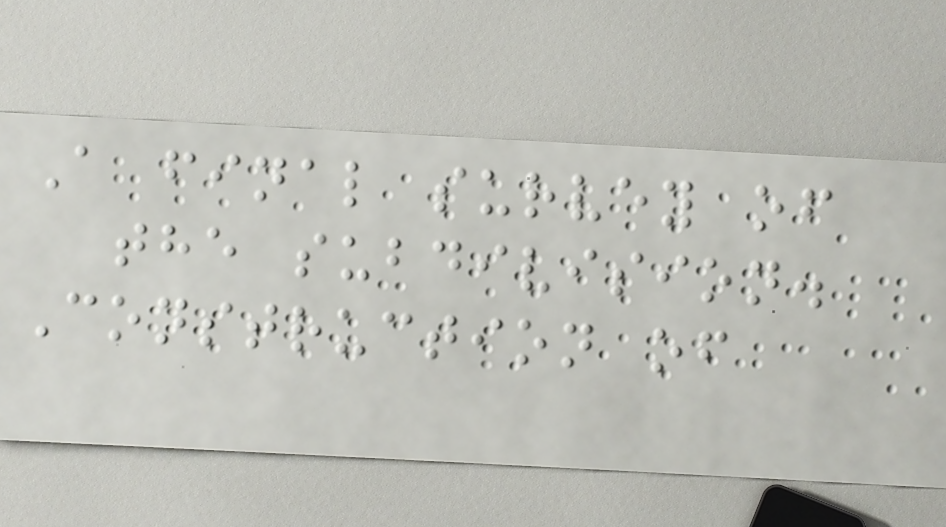A final survey of
the subdivision.
Construction of
